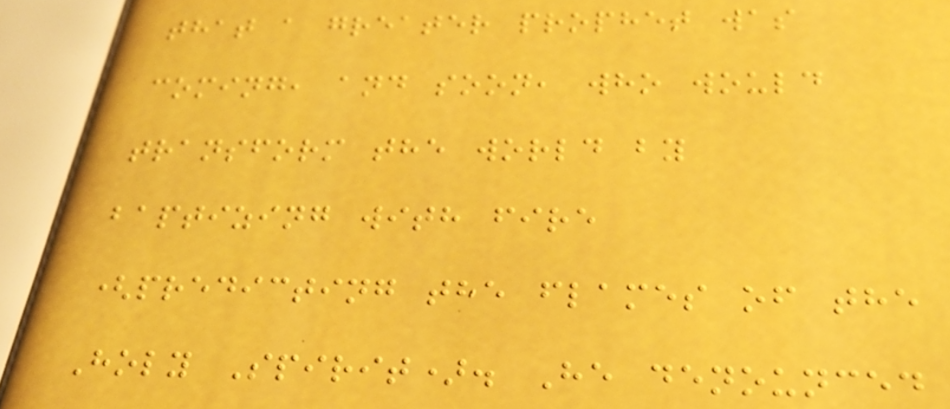that a greater prophet was
coming, and soon, who would
transform the world by
baptizing with fire
(predicting the flames of the
Holy Spirit). He denounced
